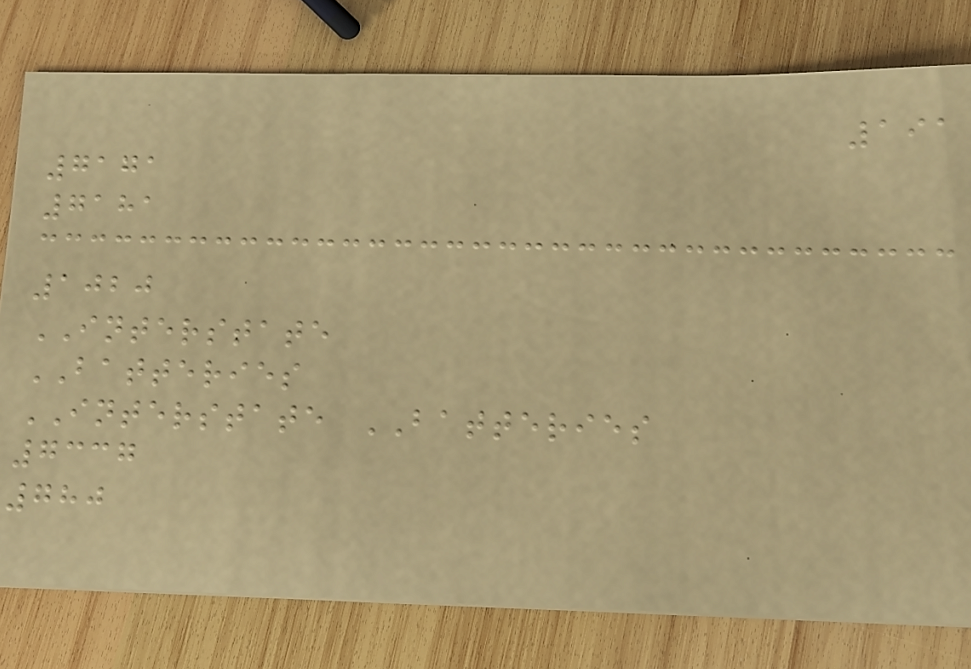191
7171
7181
1020
INTERSTATE
BATTERIES
INTERSTATE BATTERIES
7337
780
